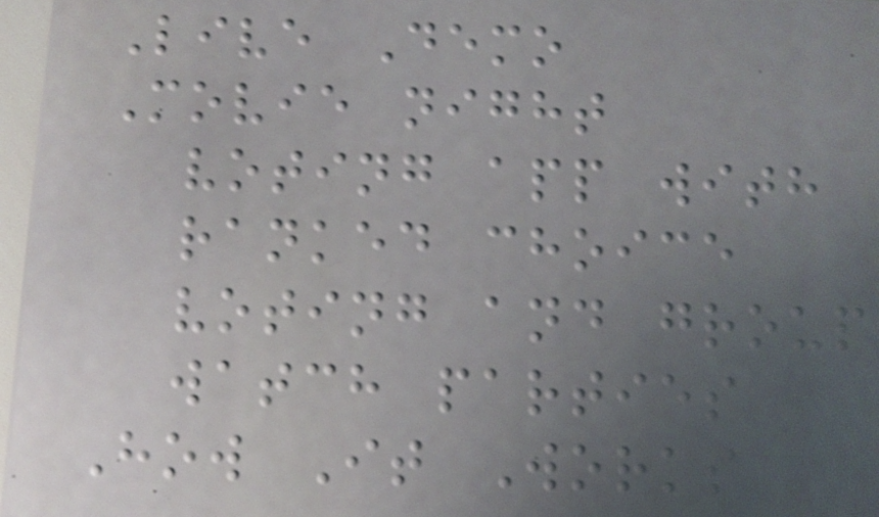Live Demo
Movie night
voting app with
ranked choice
voting and group
watch parties
How It Works
